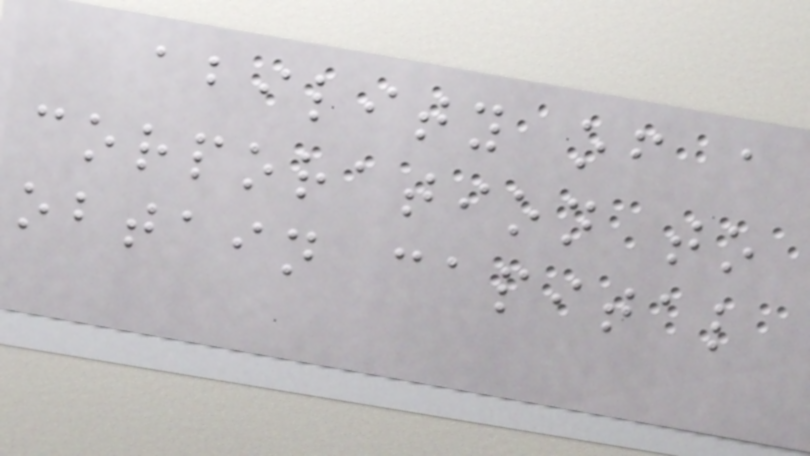ability of a
corporation to
obtain capital
